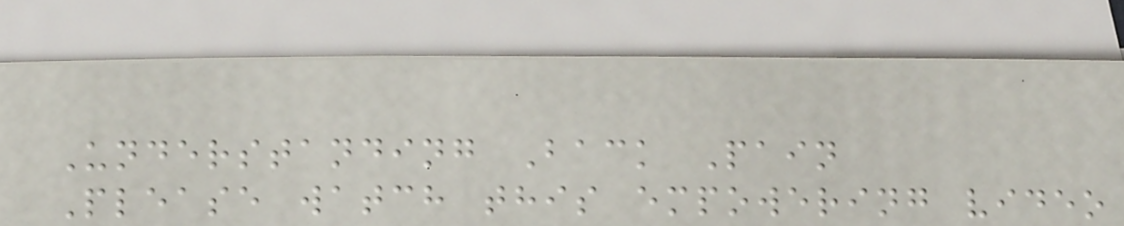Understanding Back Pain
Please watch this empowering video
